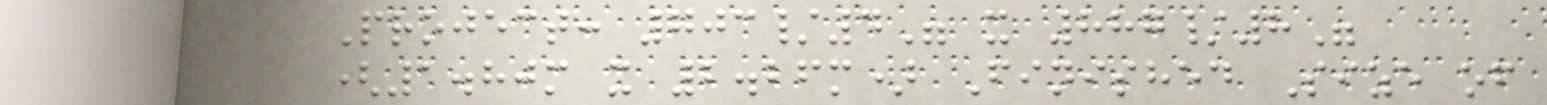Project: 703/4" x 887/8"
(1.80m x 2.26m) Finished Size of
